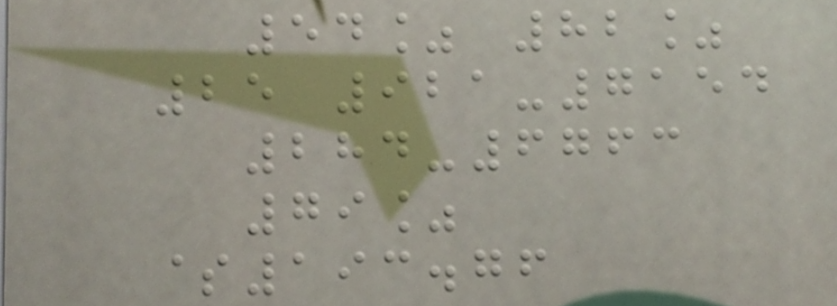54% 82%
25 921-7154
284-6763
79%
$193.76
